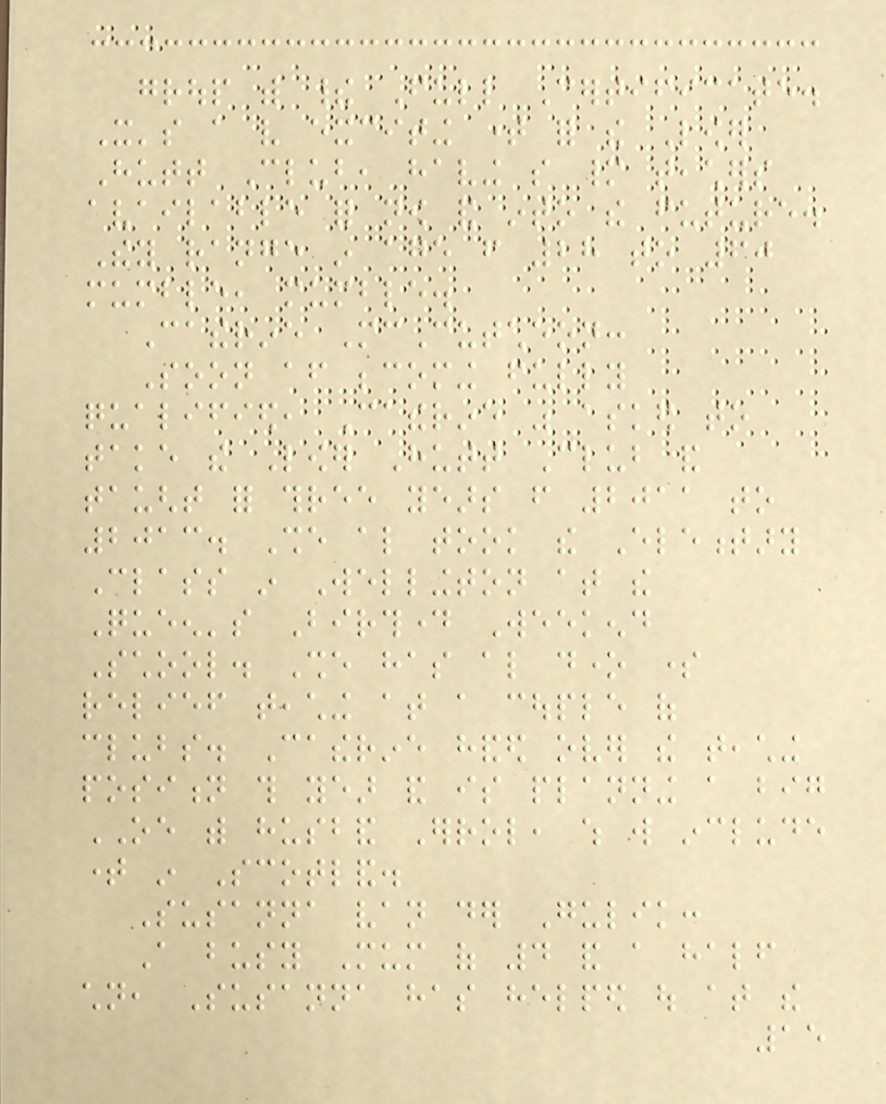group with their Full Certificate.
It's a very exciting time for the Lower
Hutt Club, having so many teachers
available for now and into the future.
They range in age from 28 to 60
mumble, mumble.
Catherine McCutcheon:
Soon after becoming fully
qualified, Catherine was asked to
take the Lower Hutt Club and
taught for three years from 2011 to
2013. She also took the Elementary
Class in Wellington at the
Queen's Birthday Weekend
School. She has also done some
relief teaching at a couple of
clubs. Catherine handed over the teaching
position this year and is planning a big
OE with husband Errol, which will include
time in Scotland.
Susanna van der Gulik:
A busy Mum of 4 and a half
children, Susanna has helped out at the
15
